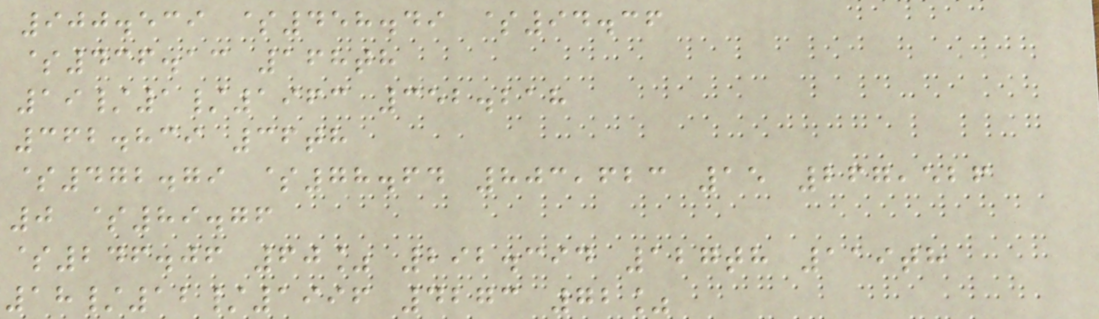900.539 $458.49 $94.36
$436.13 168th
19/1/1963 352.218
362.839 36th
$472.79 $78.64 803,623 15 267,526
0 $89.76
$246.06 60% 292.394 127th 119th
18/12/1996 4273 72%
